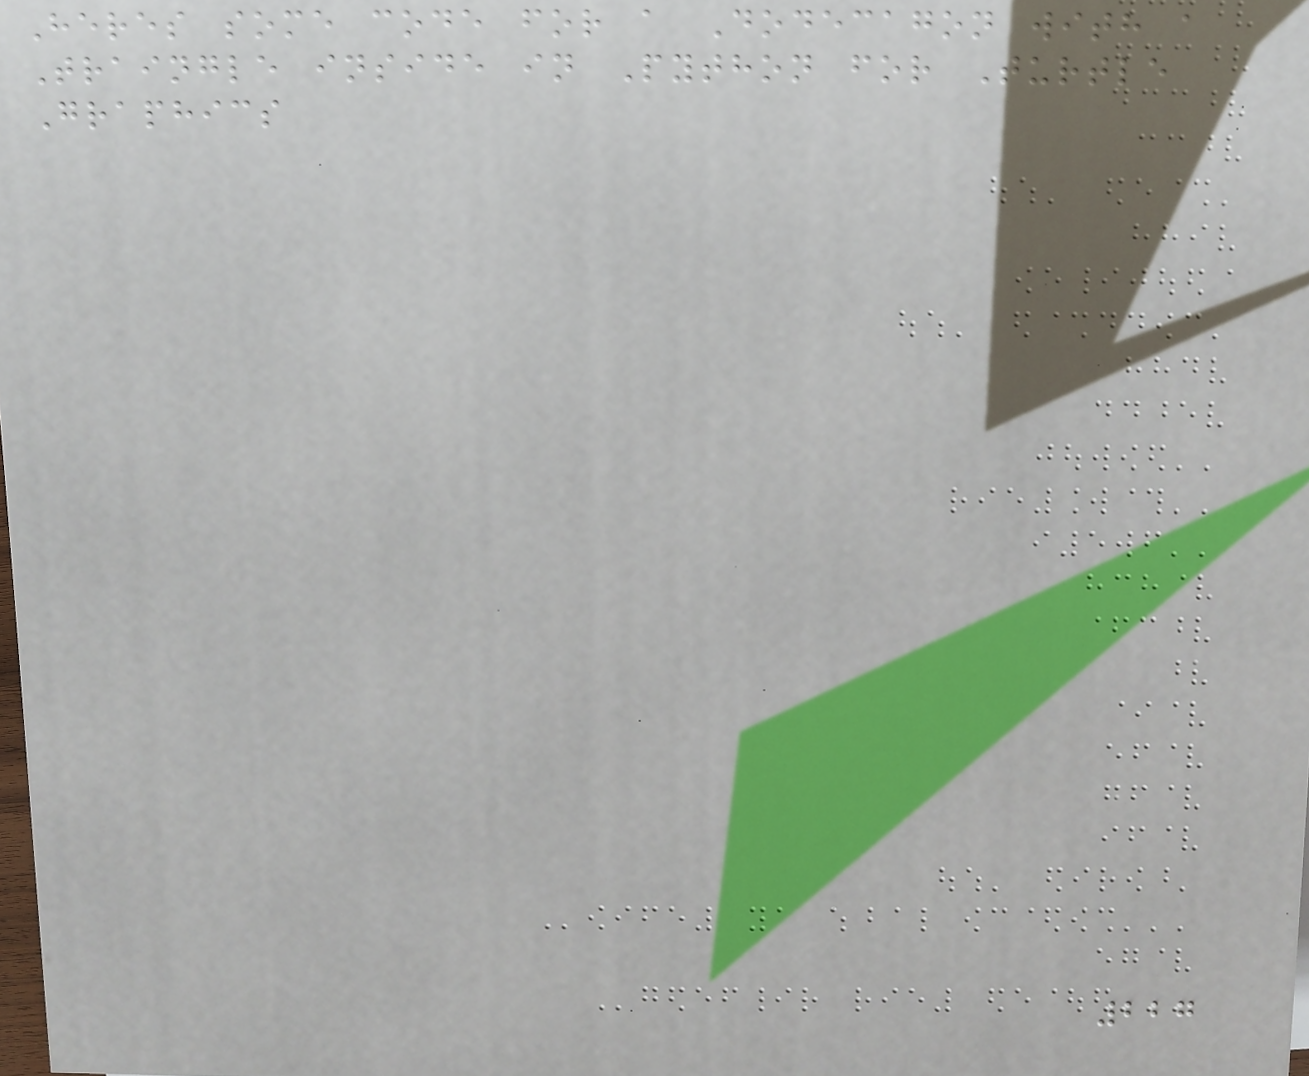Heres some code for a Dodecagon with a
Traingle inside in Python for Turtle
Graphics
227
